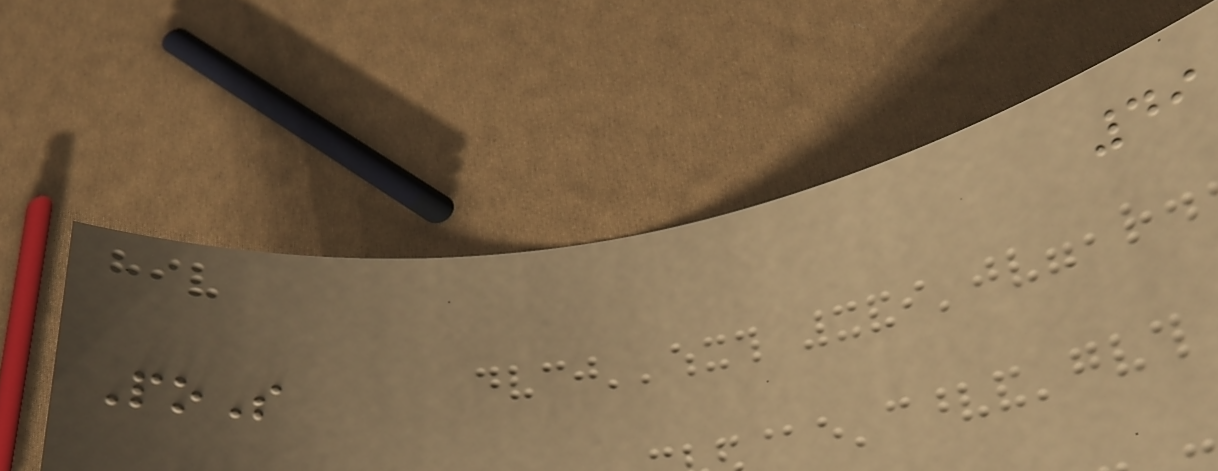49
PoS
